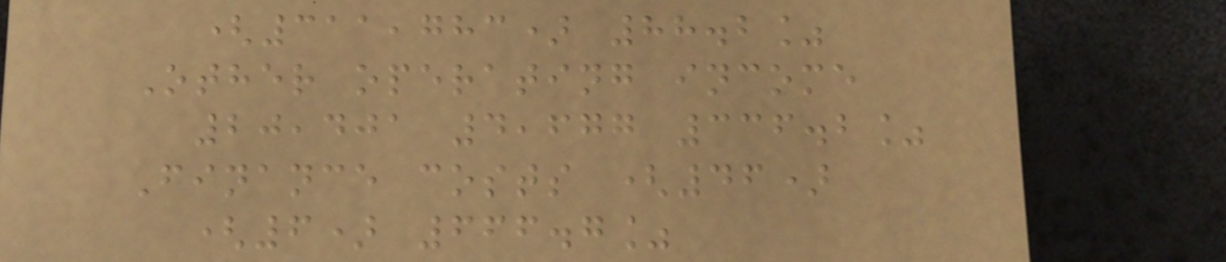(311,783) 88.2%
Other operating income
20,401 4,677 336.2%
Finance costs (46)
(6) 666.7%
